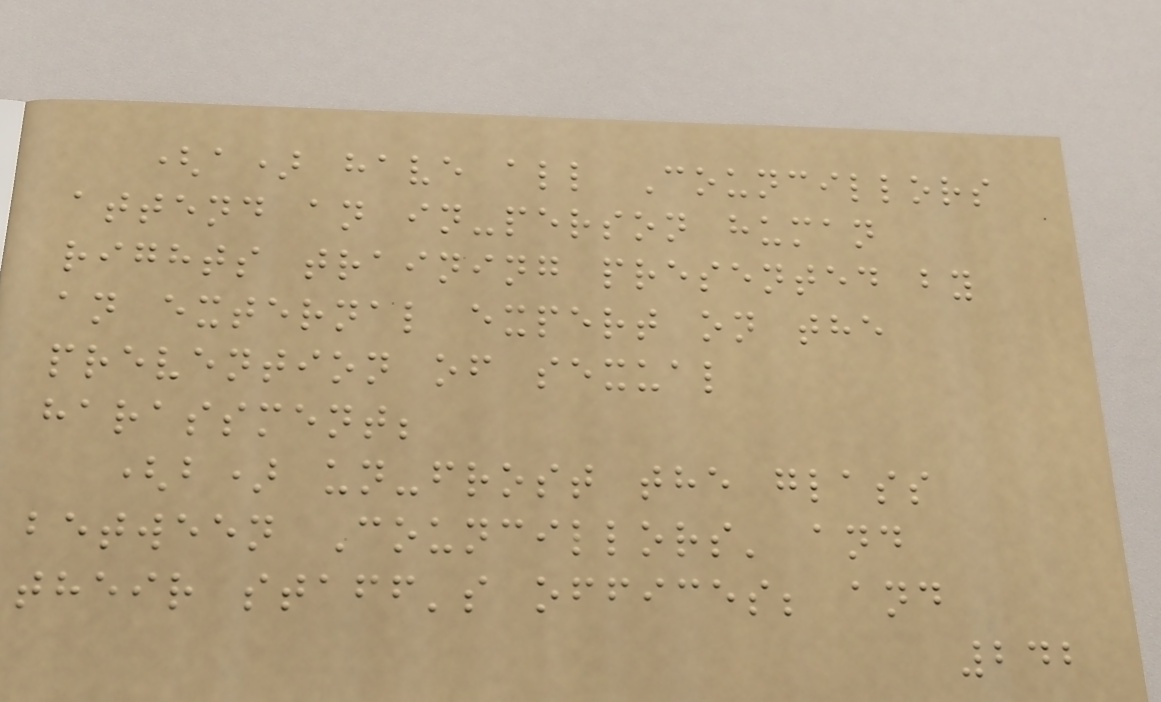(a) have all Councillors
attend an in-person human
rights training presented by
an external expert on the
prevention of sexual
harassment;
(b) un-frost the glass
between Councillors' and
their staff's offices; and
242
